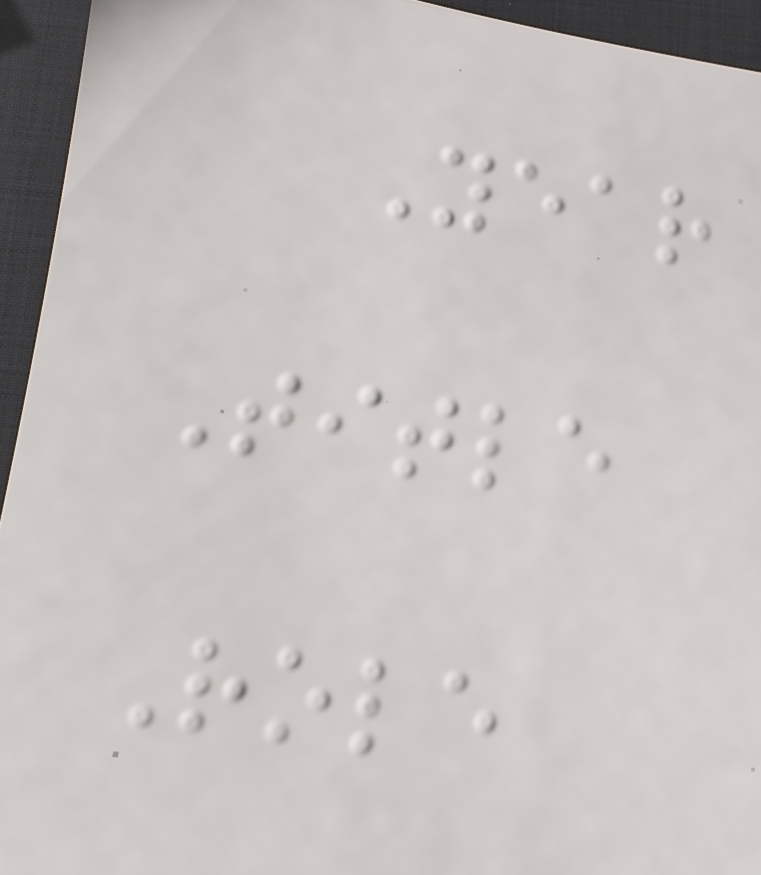Year
Title
Role
